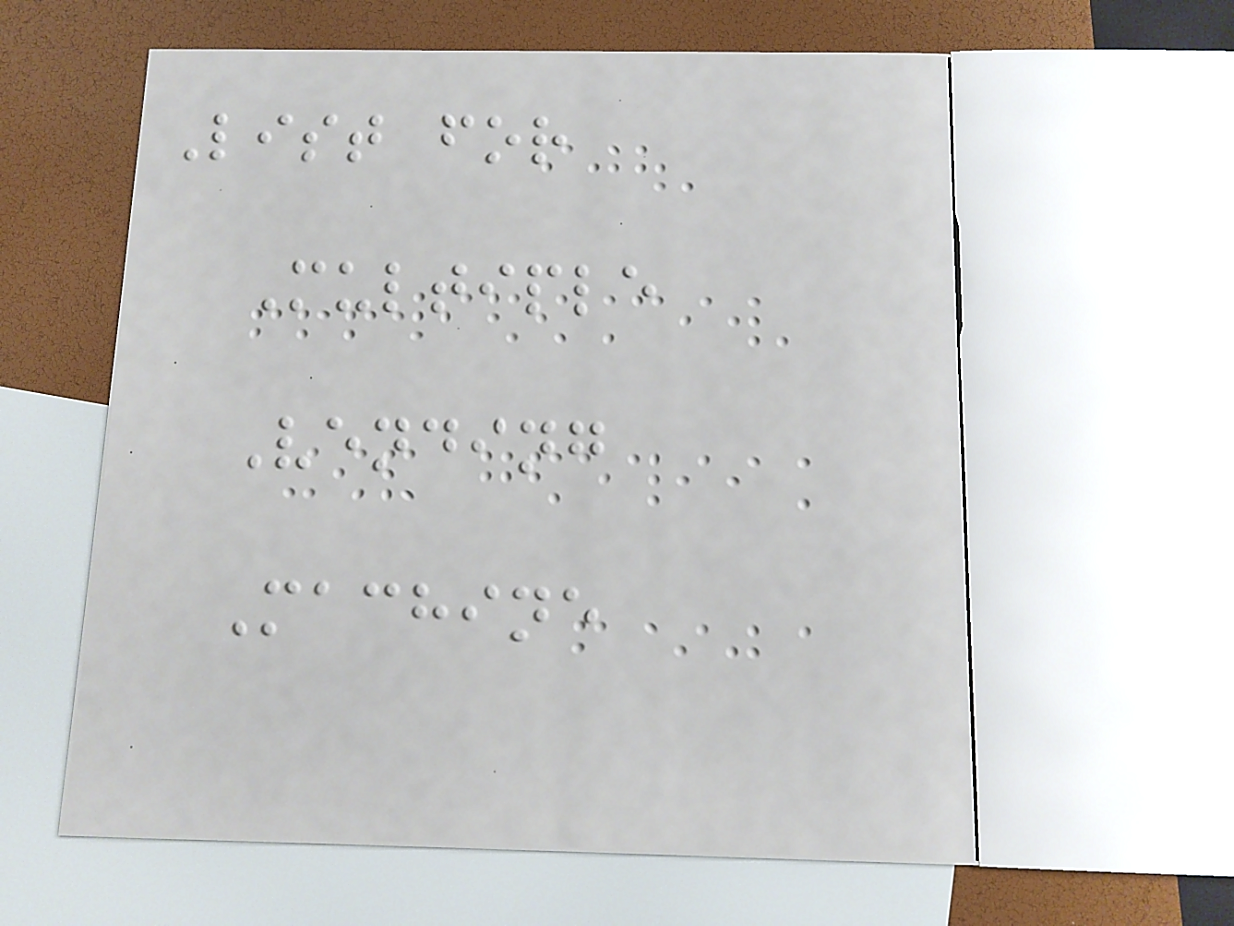List for
Multiple
Vending
Machine
